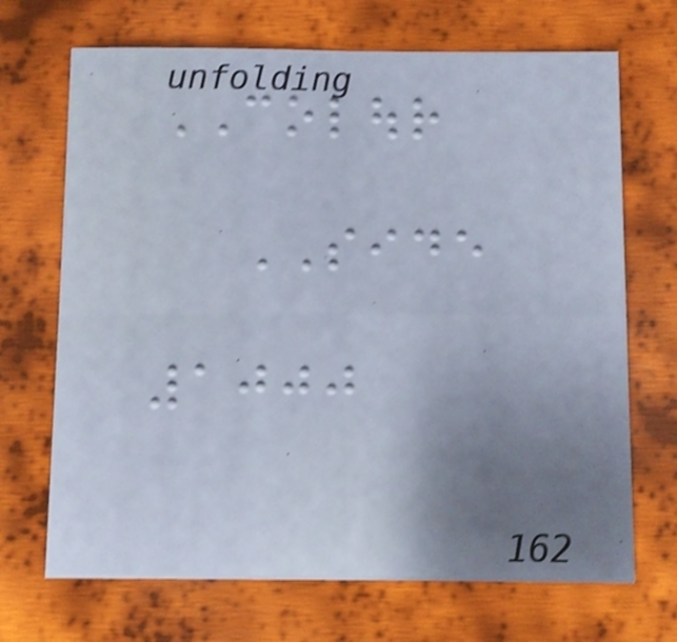COLOUR
SIDE
1000
